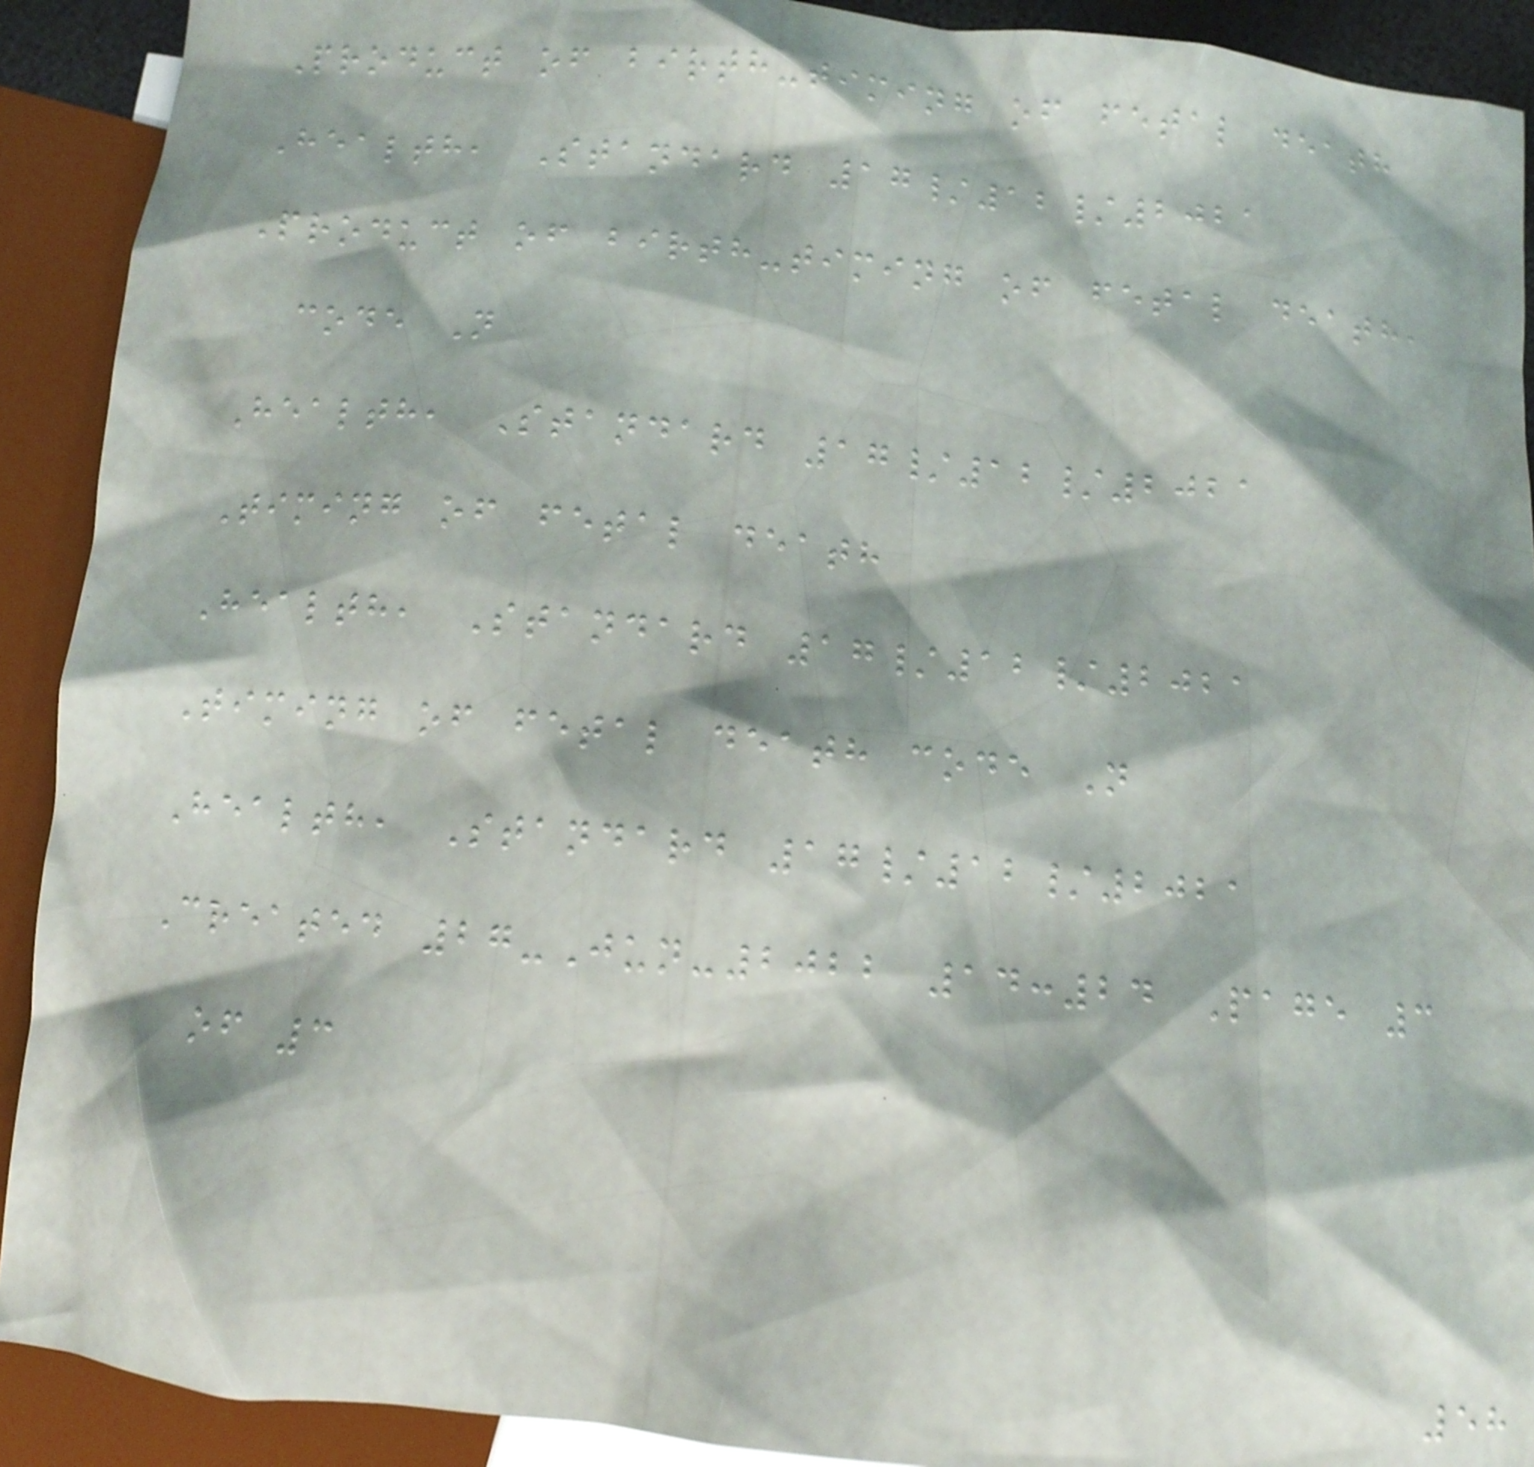Product of birth-timing of fetal death
Health, Standard 17/12/2021
Product of birth-timing of fetal death,
code N
Health, Standard 17/12/2021
Timing of fetal death
Health, Standard 17/12/2021
Timing of fetal death code N
Health, Standard 17/12/2021
Created 27-Jun-2022 14:24 Page 3
of 3
58
